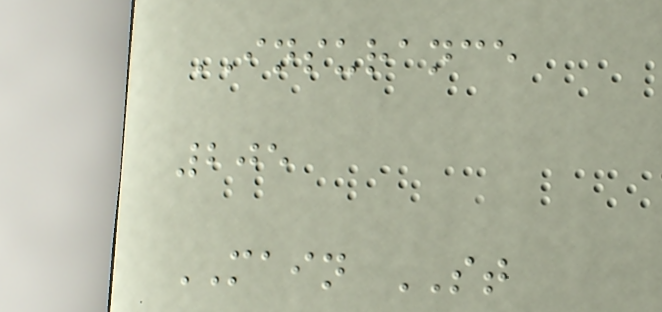INSURANCE
205
MAIN ST
